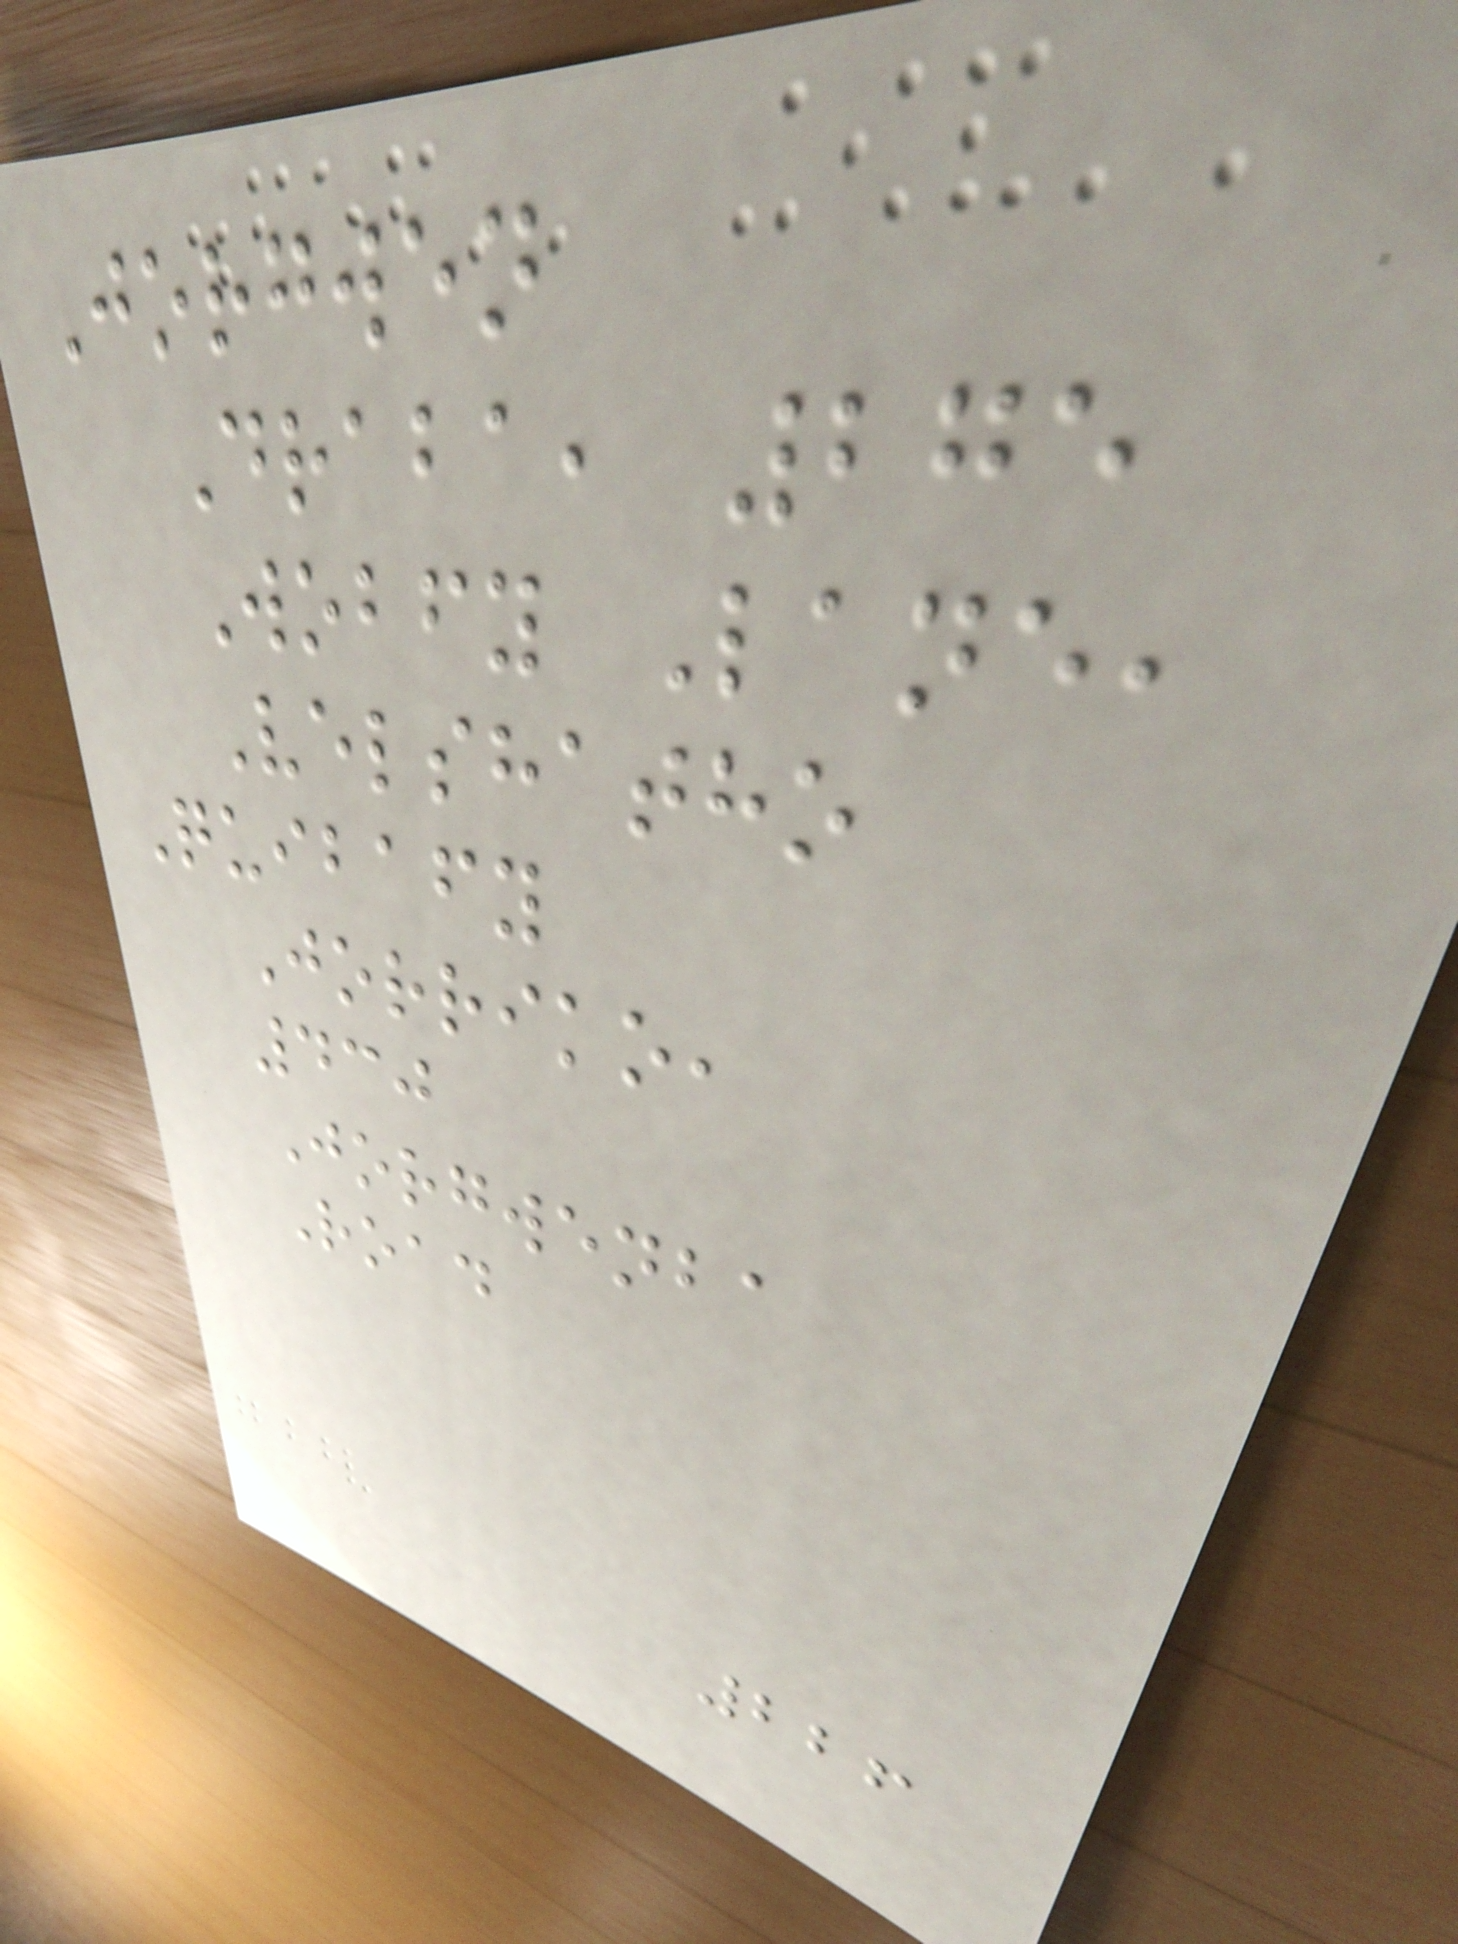Jorgwen
Draba, 275
Wobfy Lane,
Velshatho
Quibafy
Jorriko,
430
Jorgwenba
Road
226
